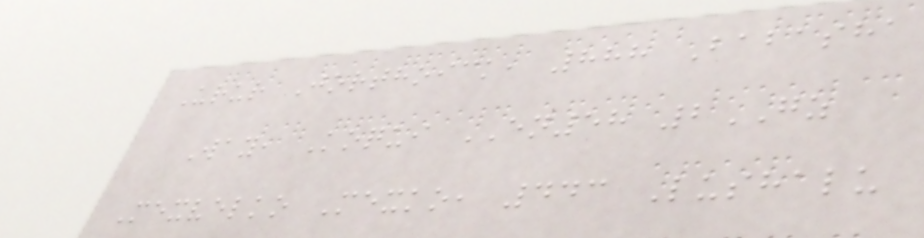Urur Jorthoick, 888 Babasha
Way, Koqui EN58 2GZ
Mexvelko Mexko, 443 Lushalu
